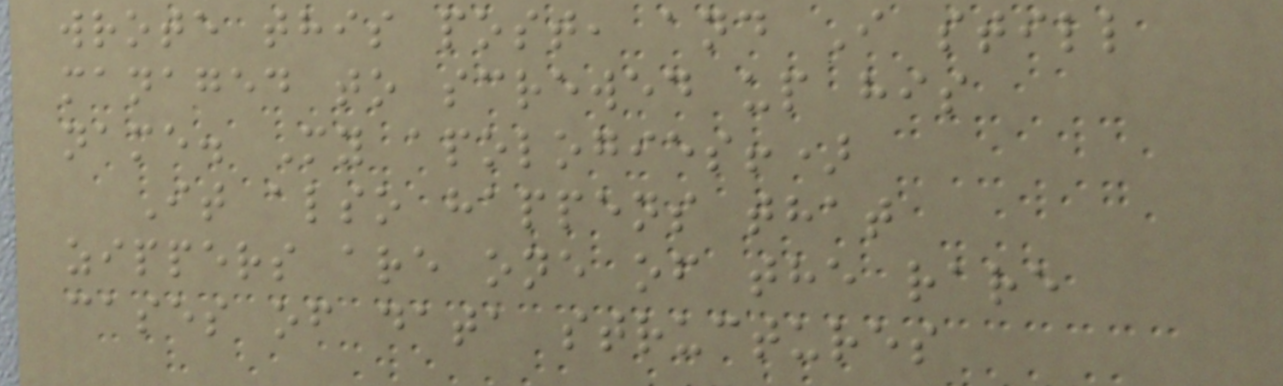wrote this post, and I still
managed to screwed up his
name. My apologies!)
It also happens that
zippers are one of the rare
cases of data structures
